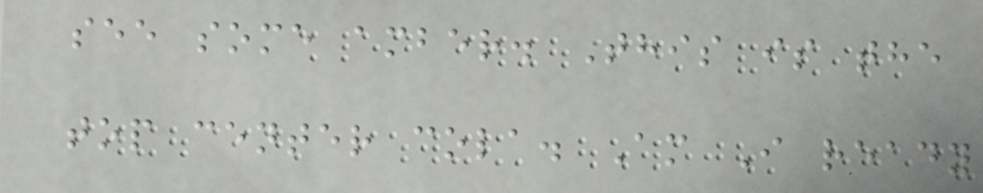see some amber. This is the
top center cola. Am I ready
